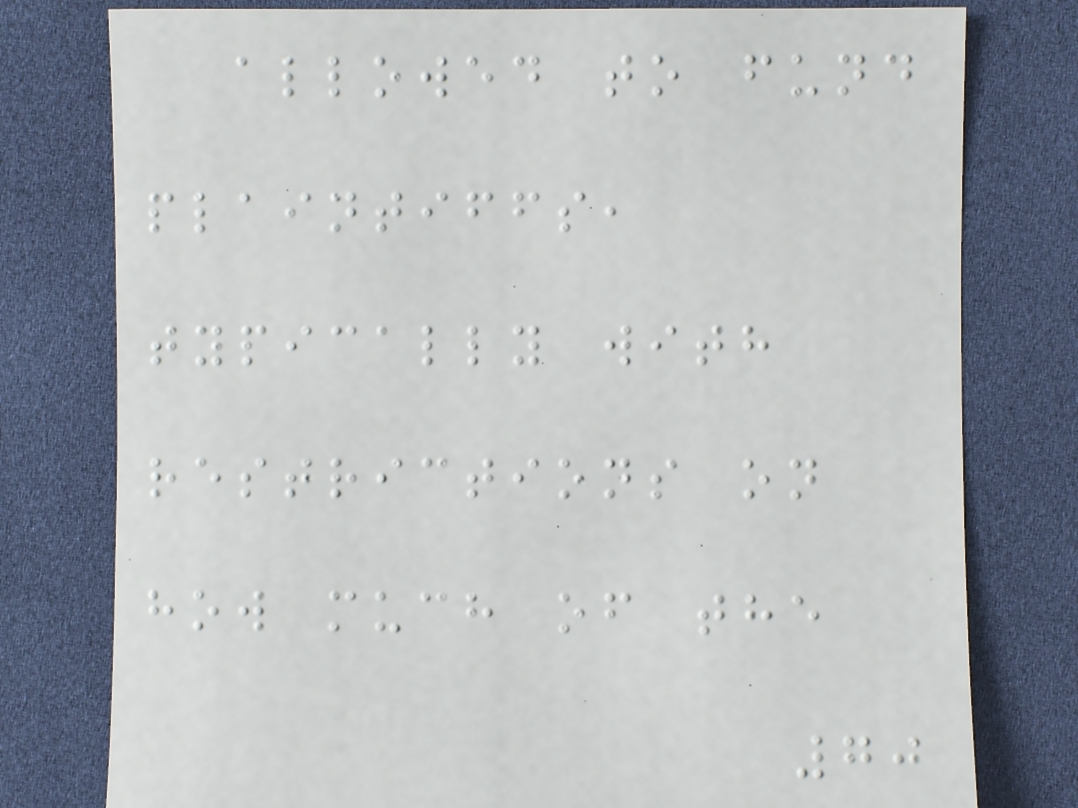allowed to fund
plaintiffs,
typically with
restrictions on
how much of the
70
